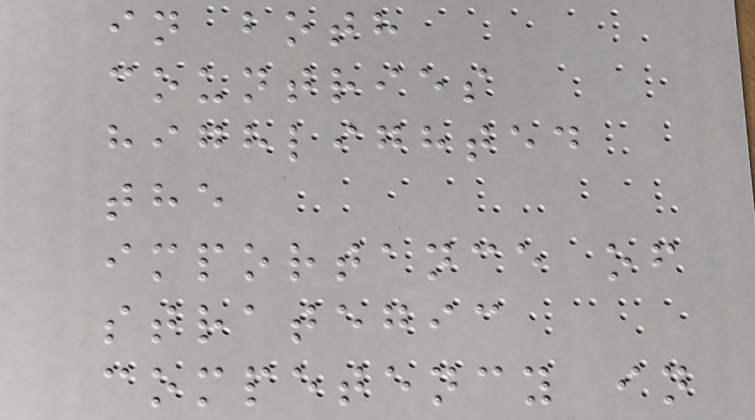in both
countries
highlighted
the
importance of
strategic
competency in
